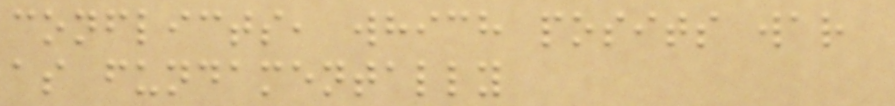conflicts, which posits war
as fundamentally
